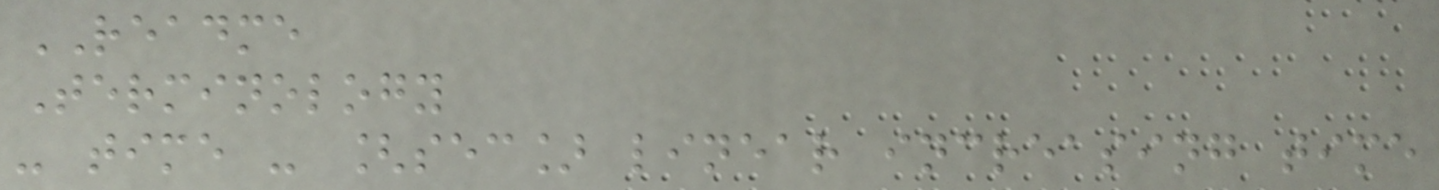README
Terminology
- time - [sec] linear increasing time
